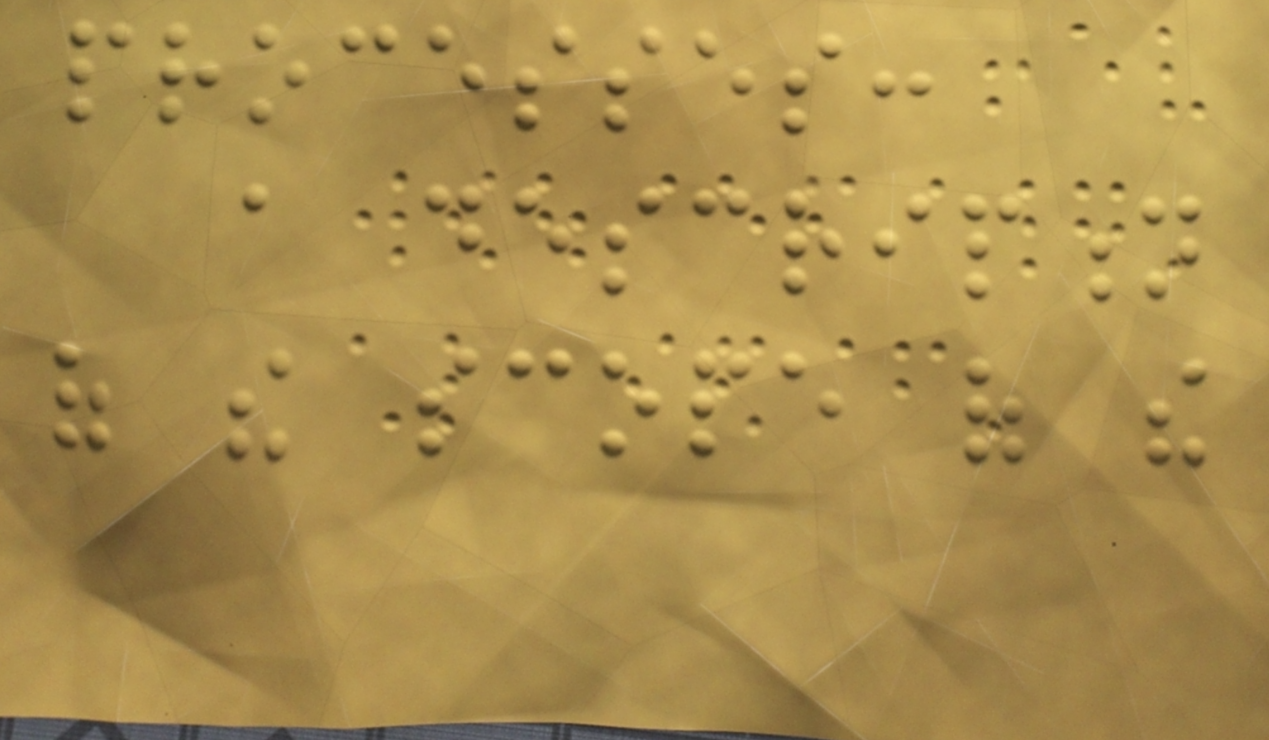processes:
a description
of the scope of the
